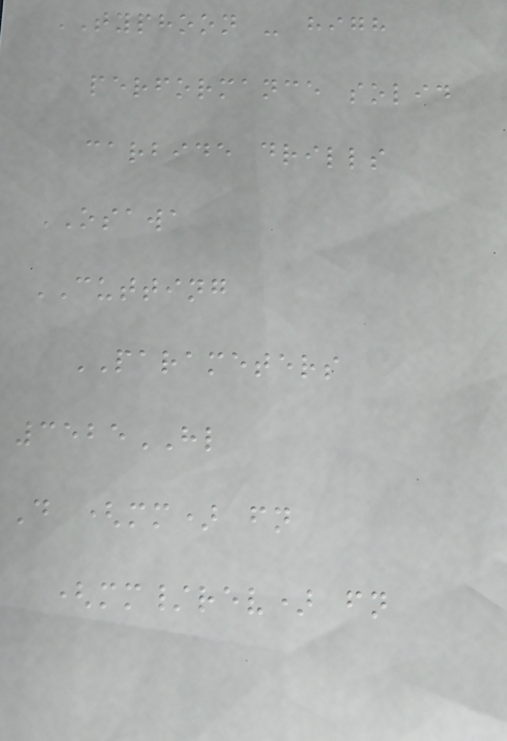TYPHOON - high
performance solid
carbide drills
OSAWA
CUTTING
PARAMETERS
3525HL
D (mm) fn
(mm/rev) fn
